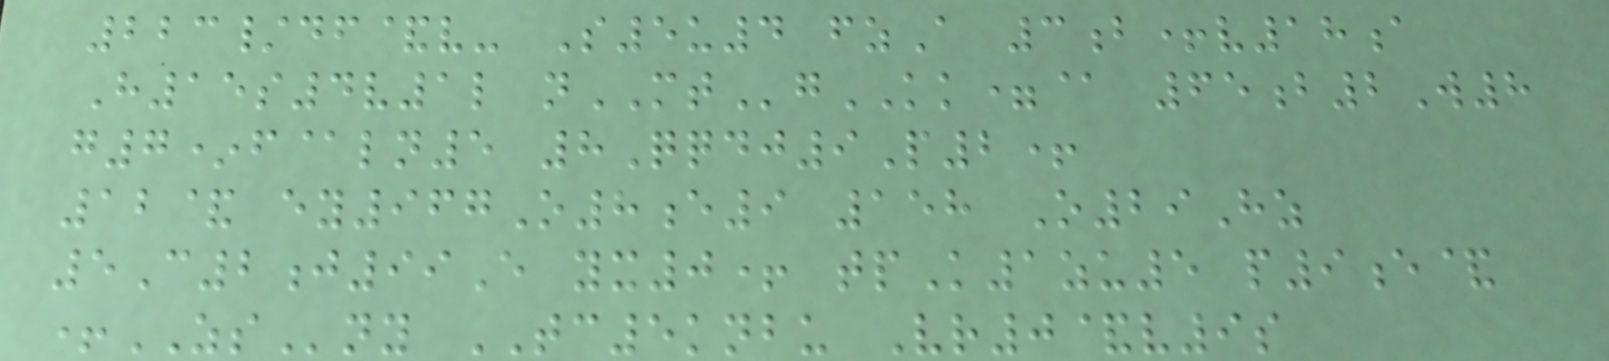223/df&v- S5u4 fzA 3b+v18a
H15s4v1l nMTgKK=@ 65b2W8
g7*f@ln5 8Qqdj9P2+
12& ey967O8e9 158 O29Hz
5C2j99E yx0+ tpK1zu5 p9e&
+ZSny TC5knbu Vr0&v9s
